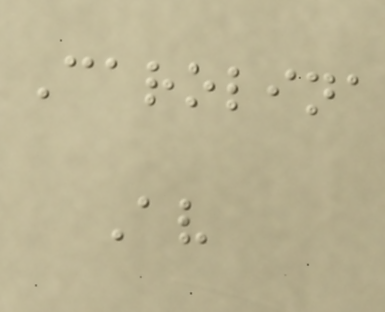Carolina
Av
